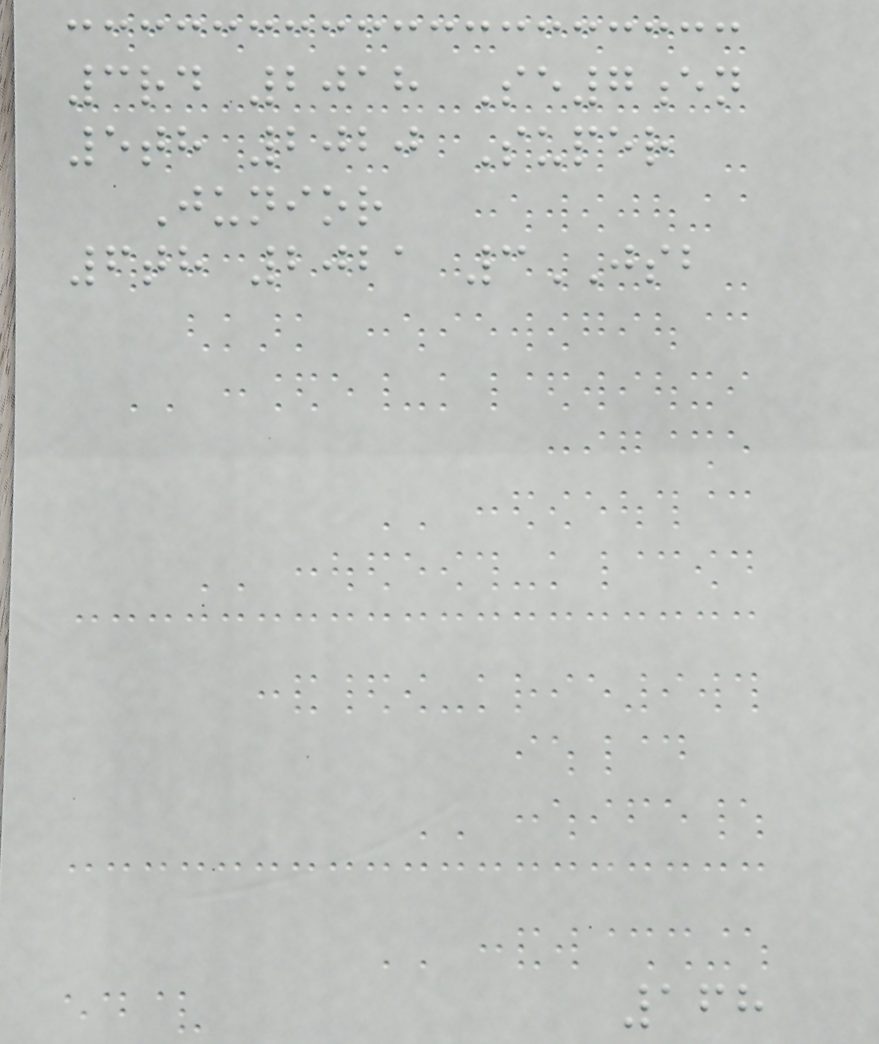3rd 2018 Se7en
5th 2020 Super
Junior
6th 2021 3JSB
168
